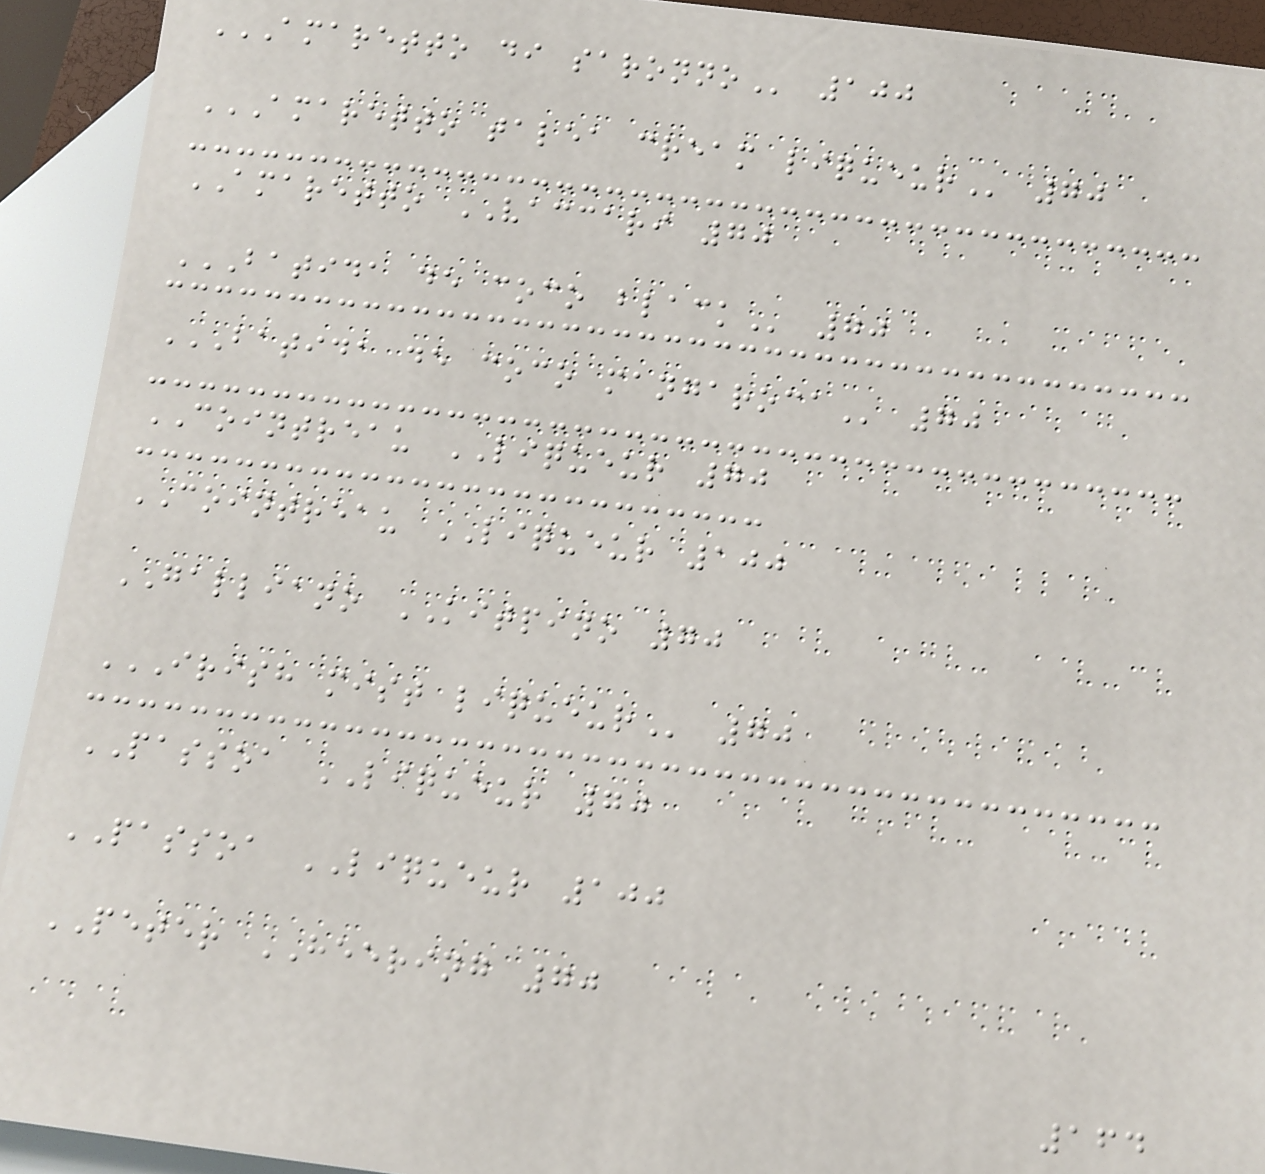AMARETTO DI SARONNO 100
AMARETTO TALEA CREAM LIQUEUR 70
AMARETTO VACCARI 70
BATIDA DE COCO BLACK 70
BATIDA DE COCO MANGAROCA 70
COINTREAU LIQUEUR 70
COINTREAU LIQUEUR 100
GALLIANO KITPINO 70
IRISH MIST LIQUEUR 70
PASSOA LIQUEUR 70
PASSOA LIQUEUR 100
PETER HEERING 70
164
